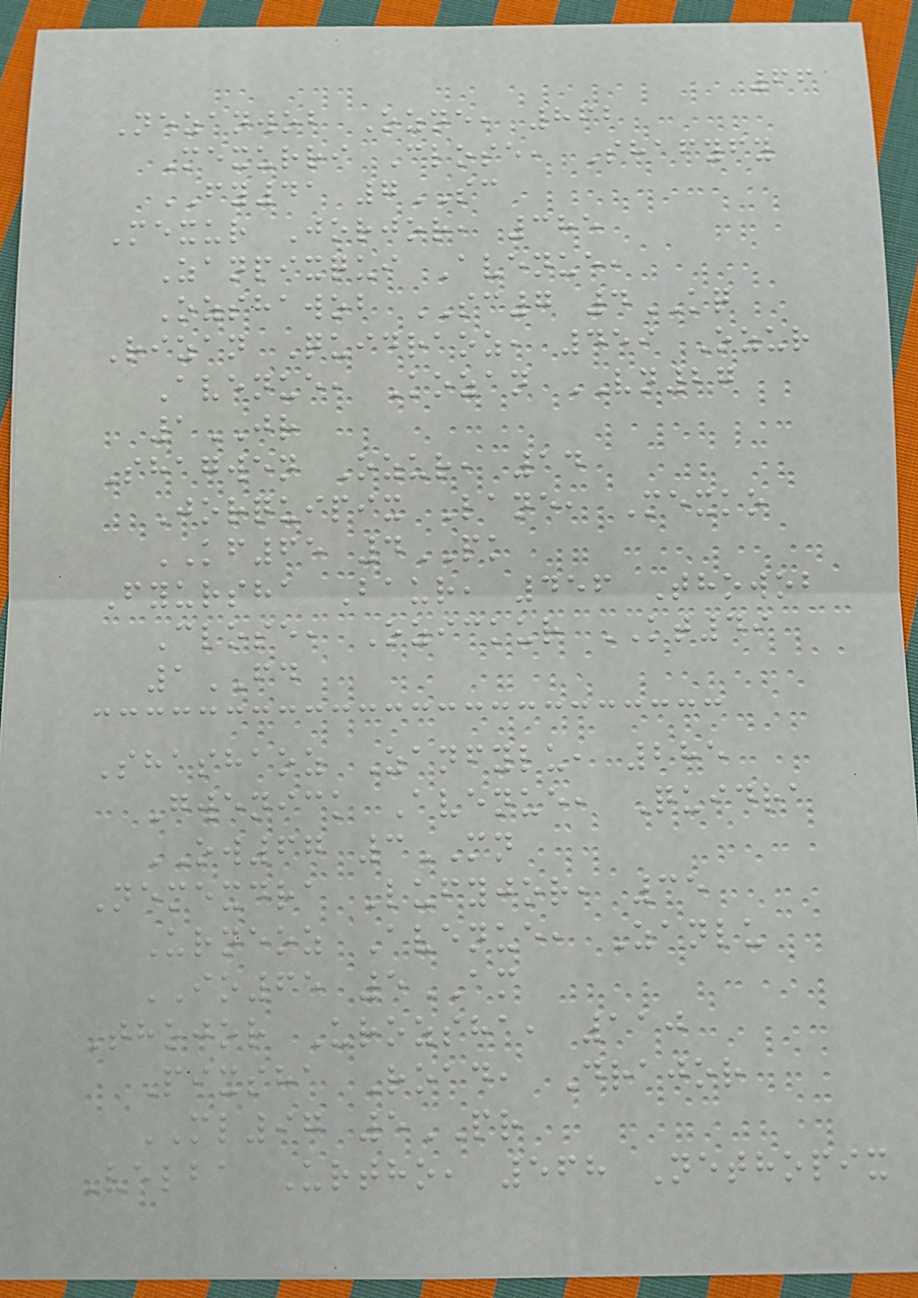66
Nezanwob Ozne, 862
Mexurri Close, Shafyfy
FY41 7SC
Mexur Jorjor, 385
Zanpixqui Avenue,
Ozshawob SC7 4KQ
Rizan Quidraoz, 459 Ozur
Avenue, Kozan VN27
1JR
Shagwen Ozur, 14
Jorquipix Lane, Mexko
KF65 4PK
Fyursha Baur, 456 Thowob
Close, Ozickur KT49
1FD
Shashaoz Zanfylu, 285
Gwenick Avenue, Quidra
OW67 3MN
Nemexdra Lufyjor, 35
Urneoz Avenue, Zanlu
IO65 5AM
Thojor Urozsha, 110
Pixsha Road, Drajor
ML97 5PR
Velba Urtho, 568 Nethopix
